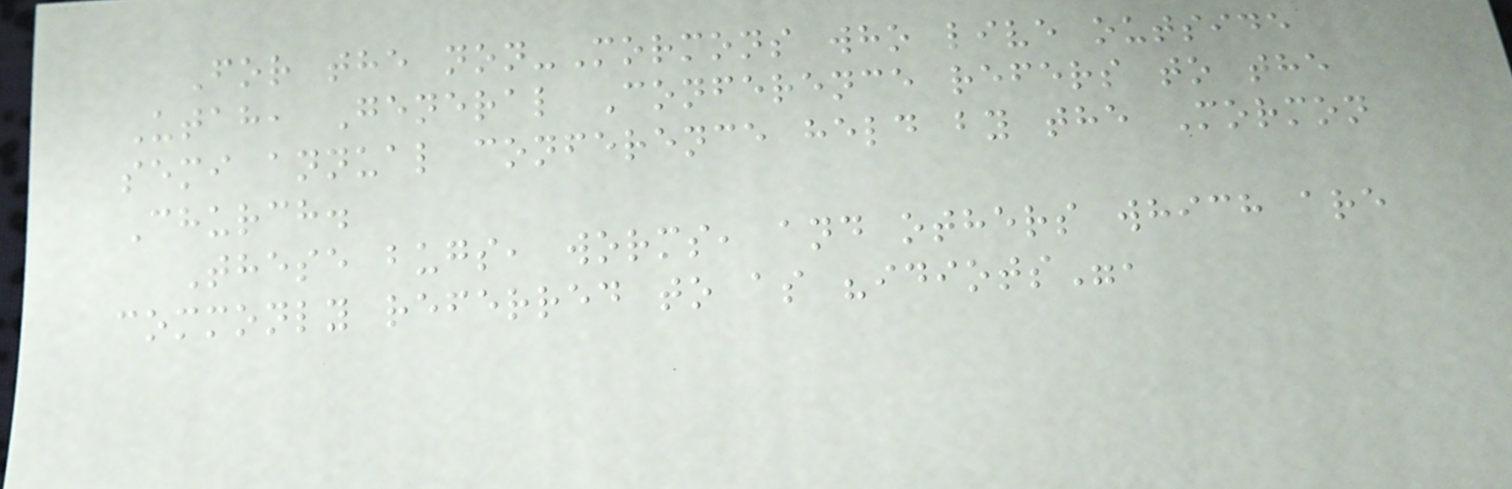For the non-Mormons who live outside
Utah, General Conference refers to the
semi annual conference held by the Mormon
Church.
These bugs, worms, and others which are
commonly referred to as "idiots",
